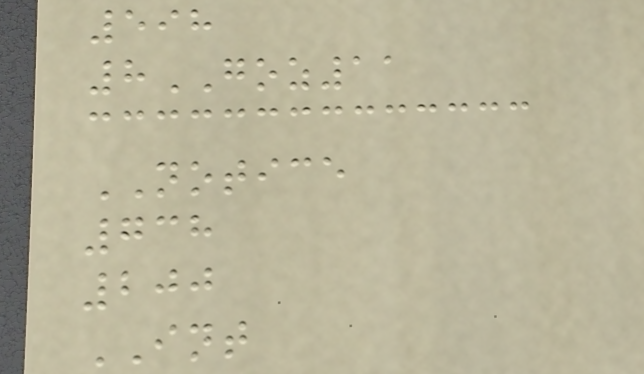598
8GOZ11
NOTICE
738
200
INT
